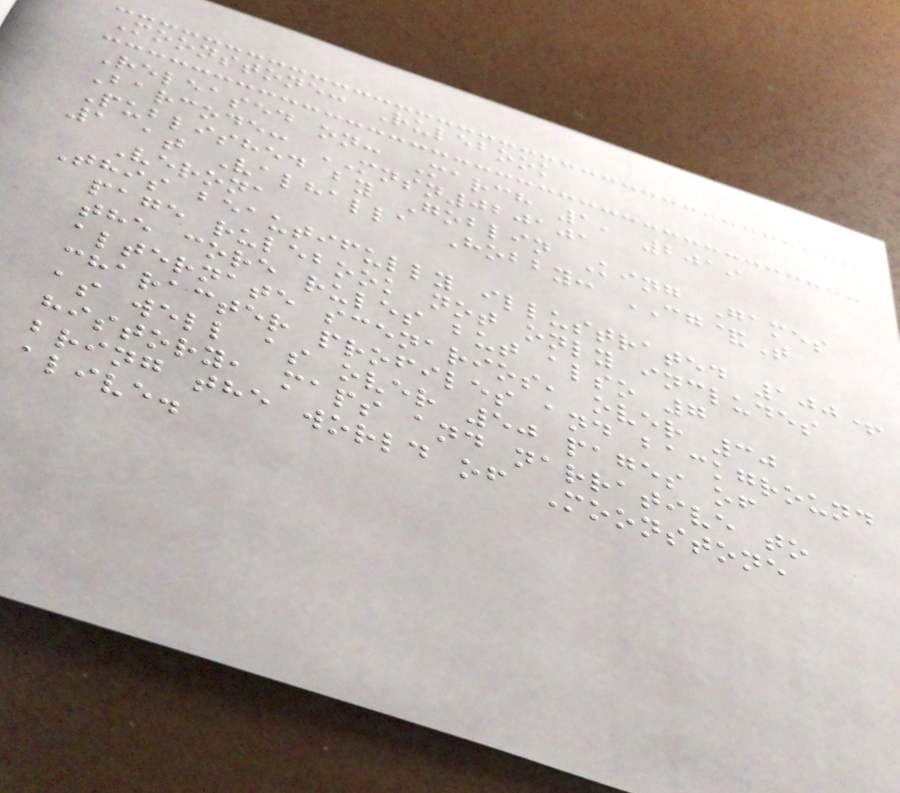Moonstone: Rulebook
Released on: March 1, 2019
Barcode: MNSN020101
Published by Goblin King Games
1 at Valhalla Hobby: CG&T
Verona
This beautifully illustrated 100+
page rulebook not only includes
the core rules but also 7
alternate scenarios, over 30
character profiles and background
as well as over 50 pages of
history, maps and narrative to
bring the world of Moonstone
alive.
